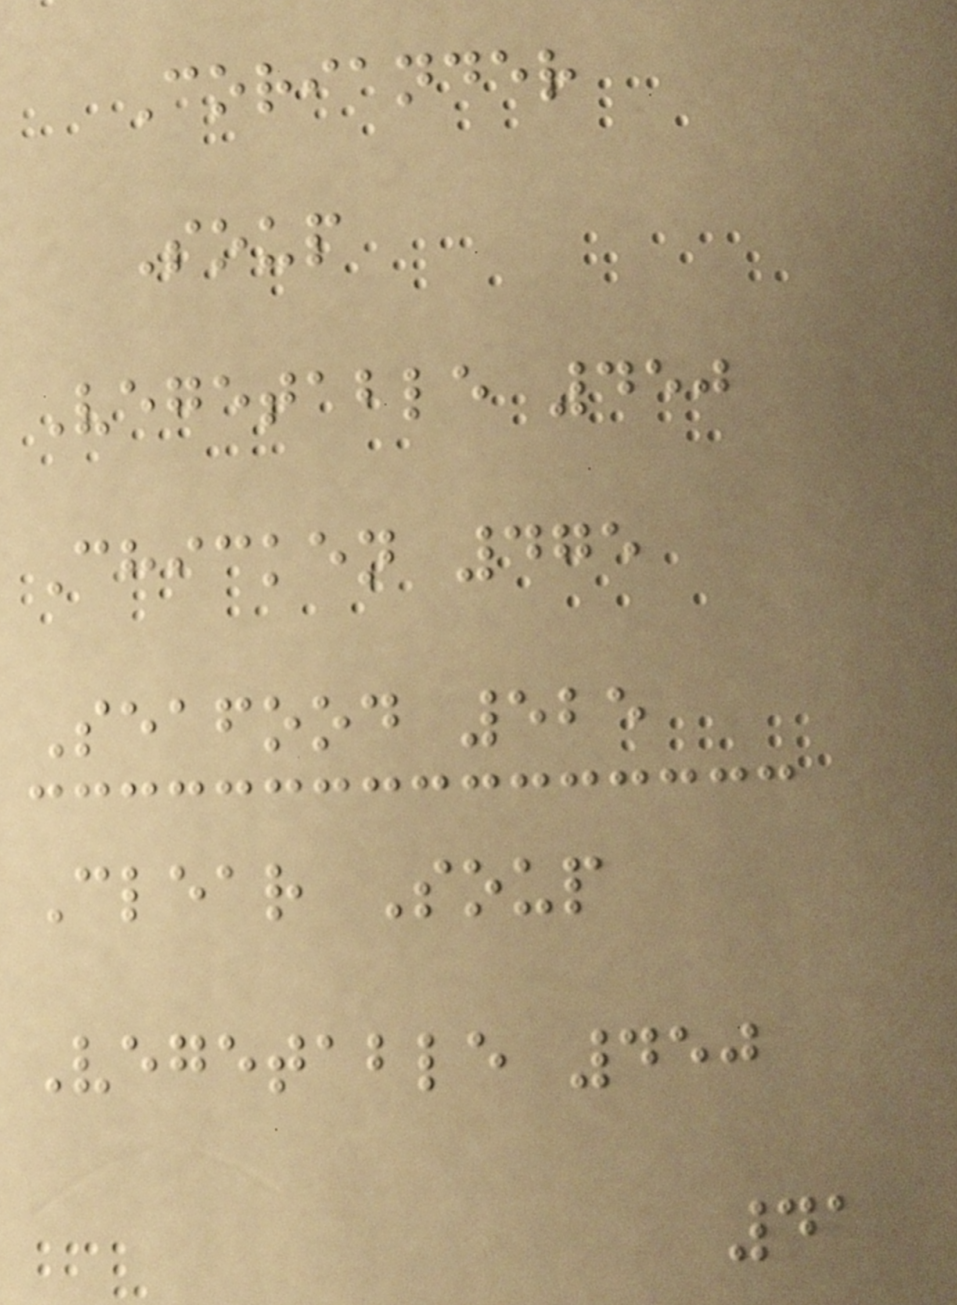Coriander
Soup
Vegetable 450
Chicken 475
Seafood 525
Clear Soup
Vegetable 450
41
